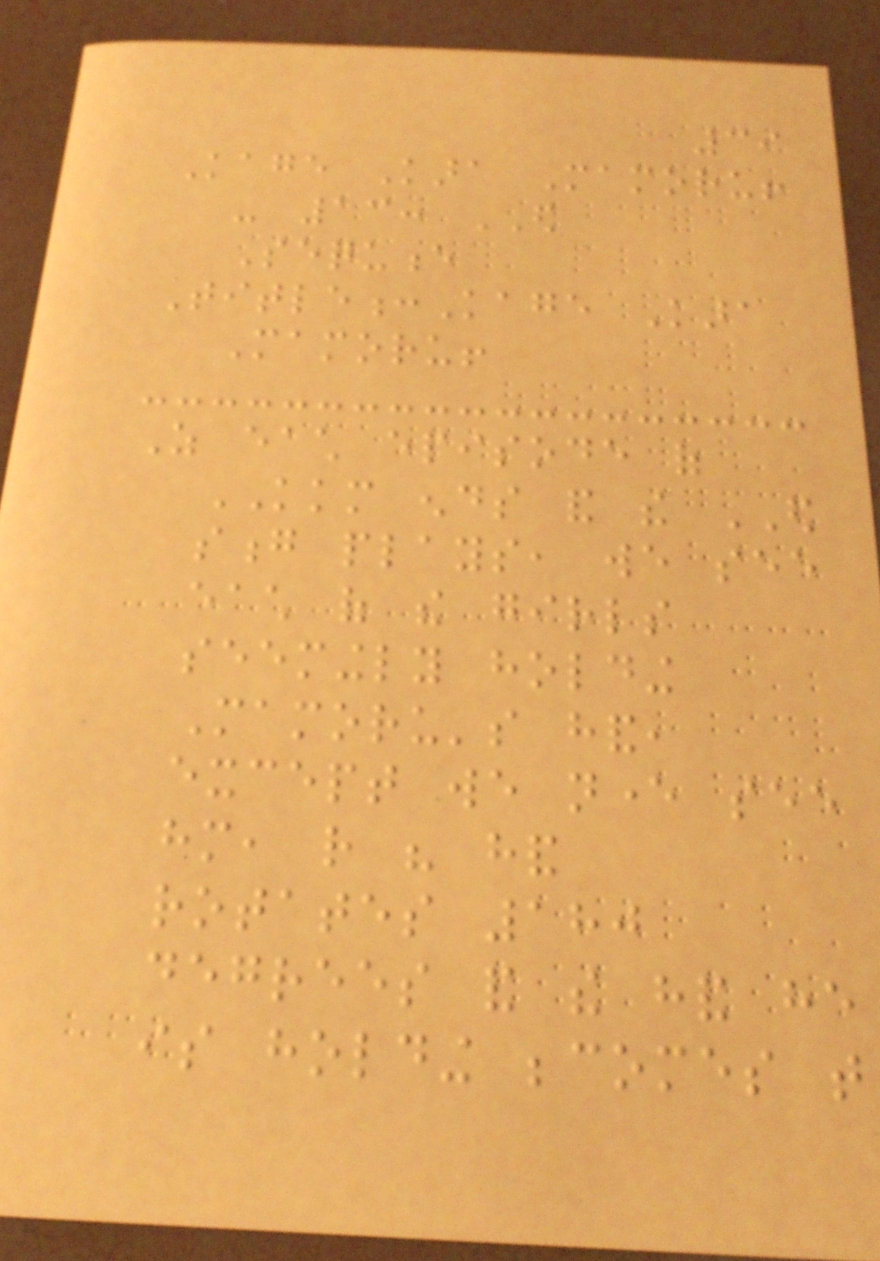39
Kage Kara Mamoru!
- 13: ED
Sequence
Title:Kage Kara
Mamoru!
As each episode of
KKM ends and the ED
song plays, we see
each of the girls
seemingly holding
Mamoru's hand,
except we never see
him, rather his hand
rotates 180
degrees and the hand he
is holding becomes that
